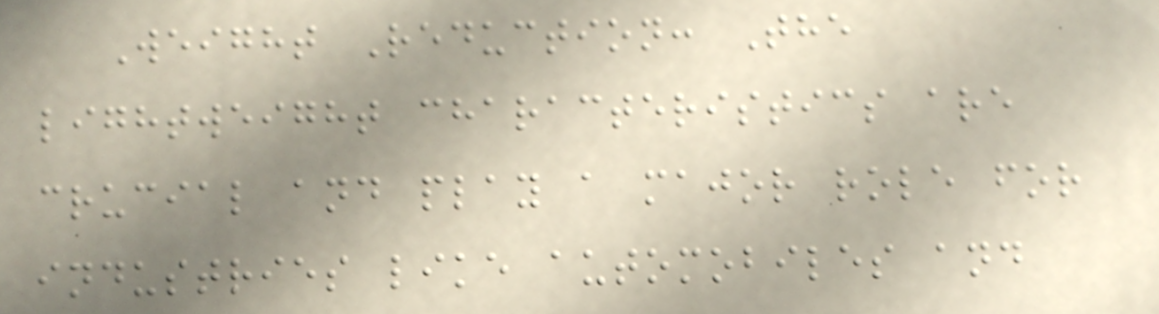Weight Reduction: The
lightweight characteristics are
crucial and play a major role for
industries like automobiles and
